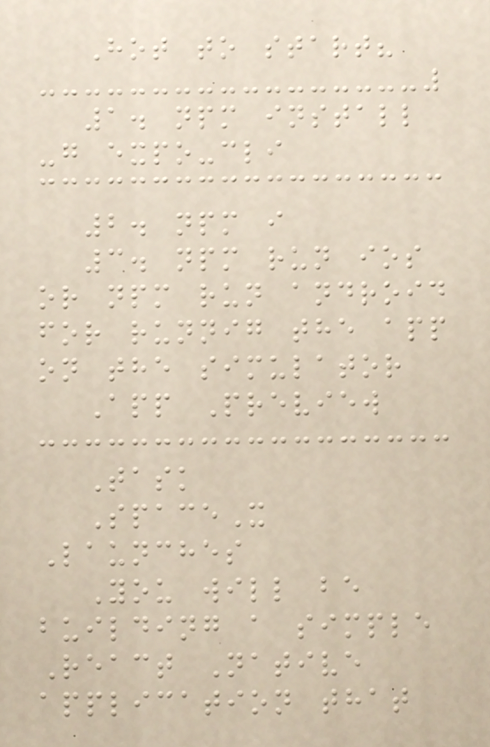Hot to start?
1. npm install
-g expo-cli
2. npm i
3. npm run ios
or npm run android
for runnig the app
on the simulator
App Preview
Task
SpaceX
Launches
You will be
building a simple
React Native
application that
